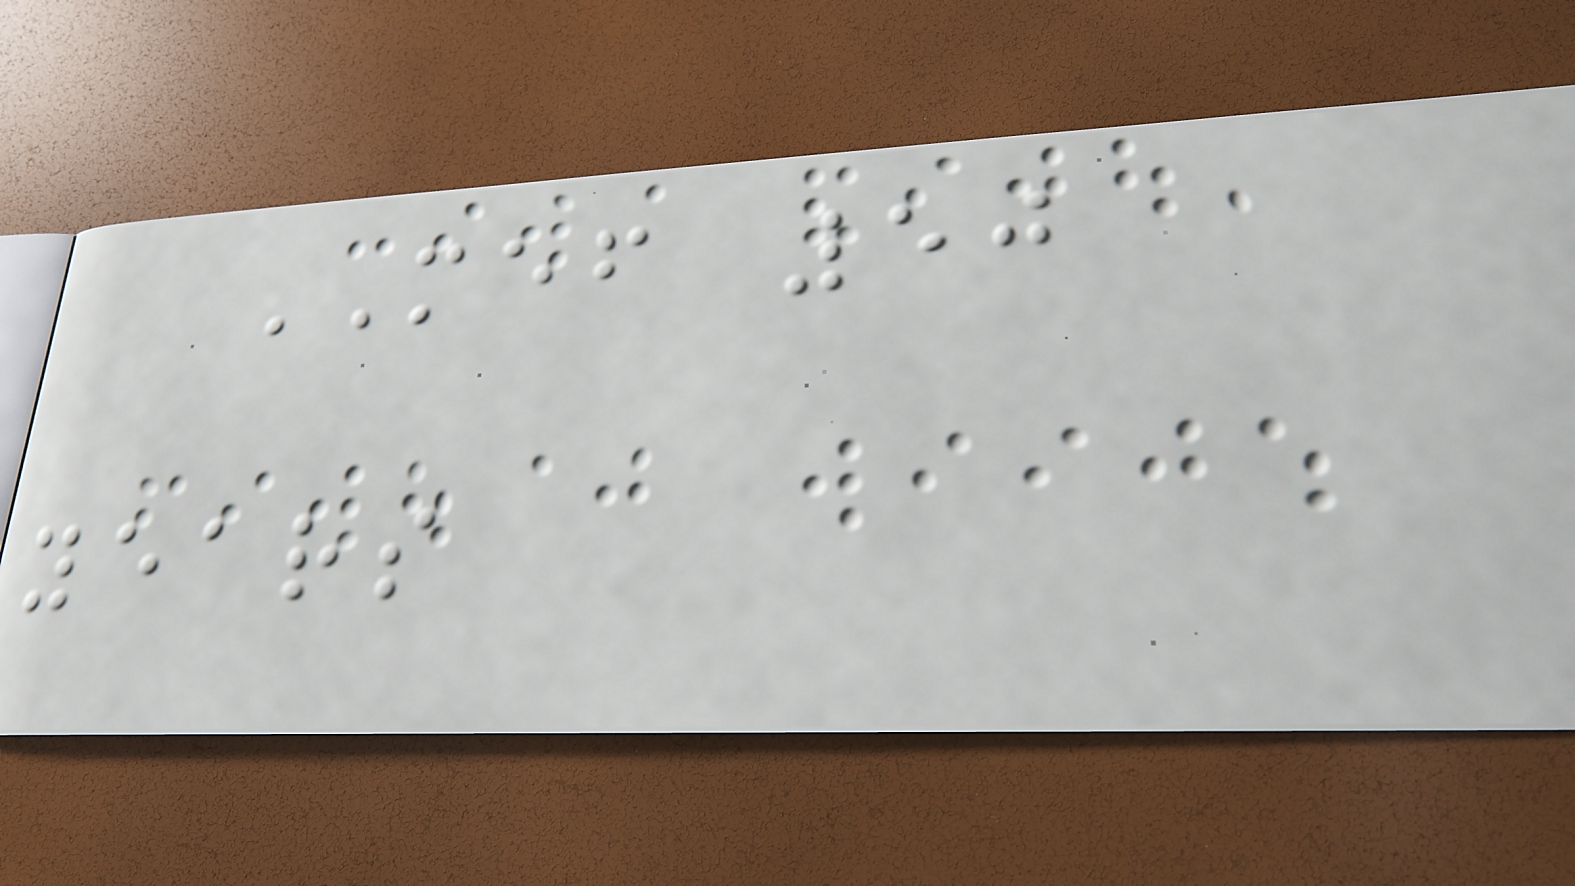MEF 50
years
